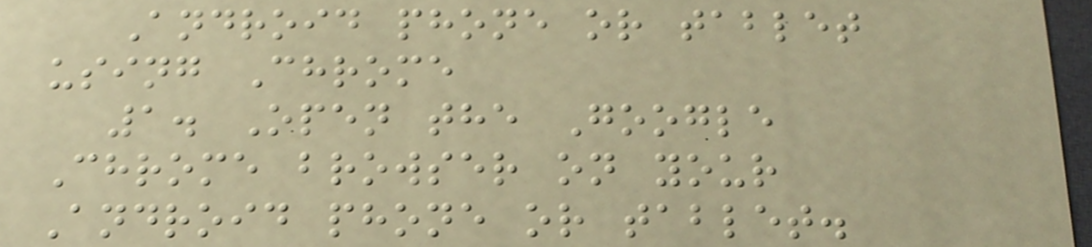Android phone or tablet
using Chrome
1. Open the Google
Chrome browser on your
Android phone or tablet.
